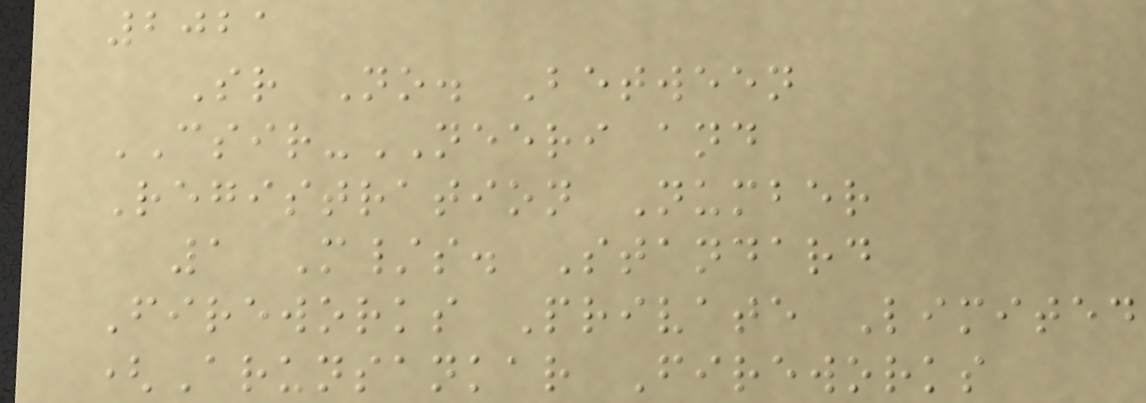2021
Sr No. Between
CSIR-NEERI and
Registration Number
1 M/s. Standard
Fireworks Private Limited
(Arunsankar Fireworks
